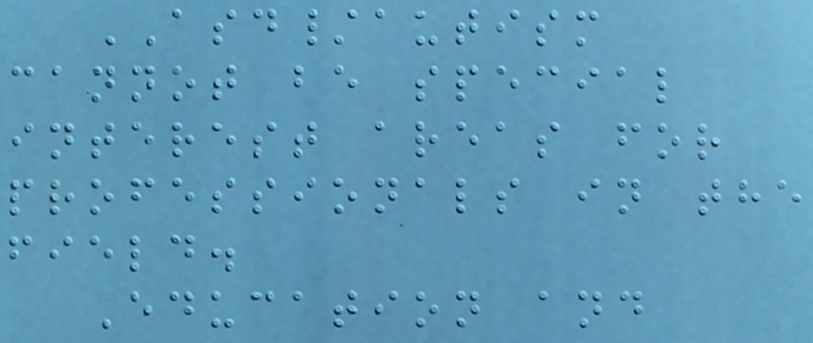ASD/autism
cannot be special
interest areas for
professionals in the
field.
Education and
